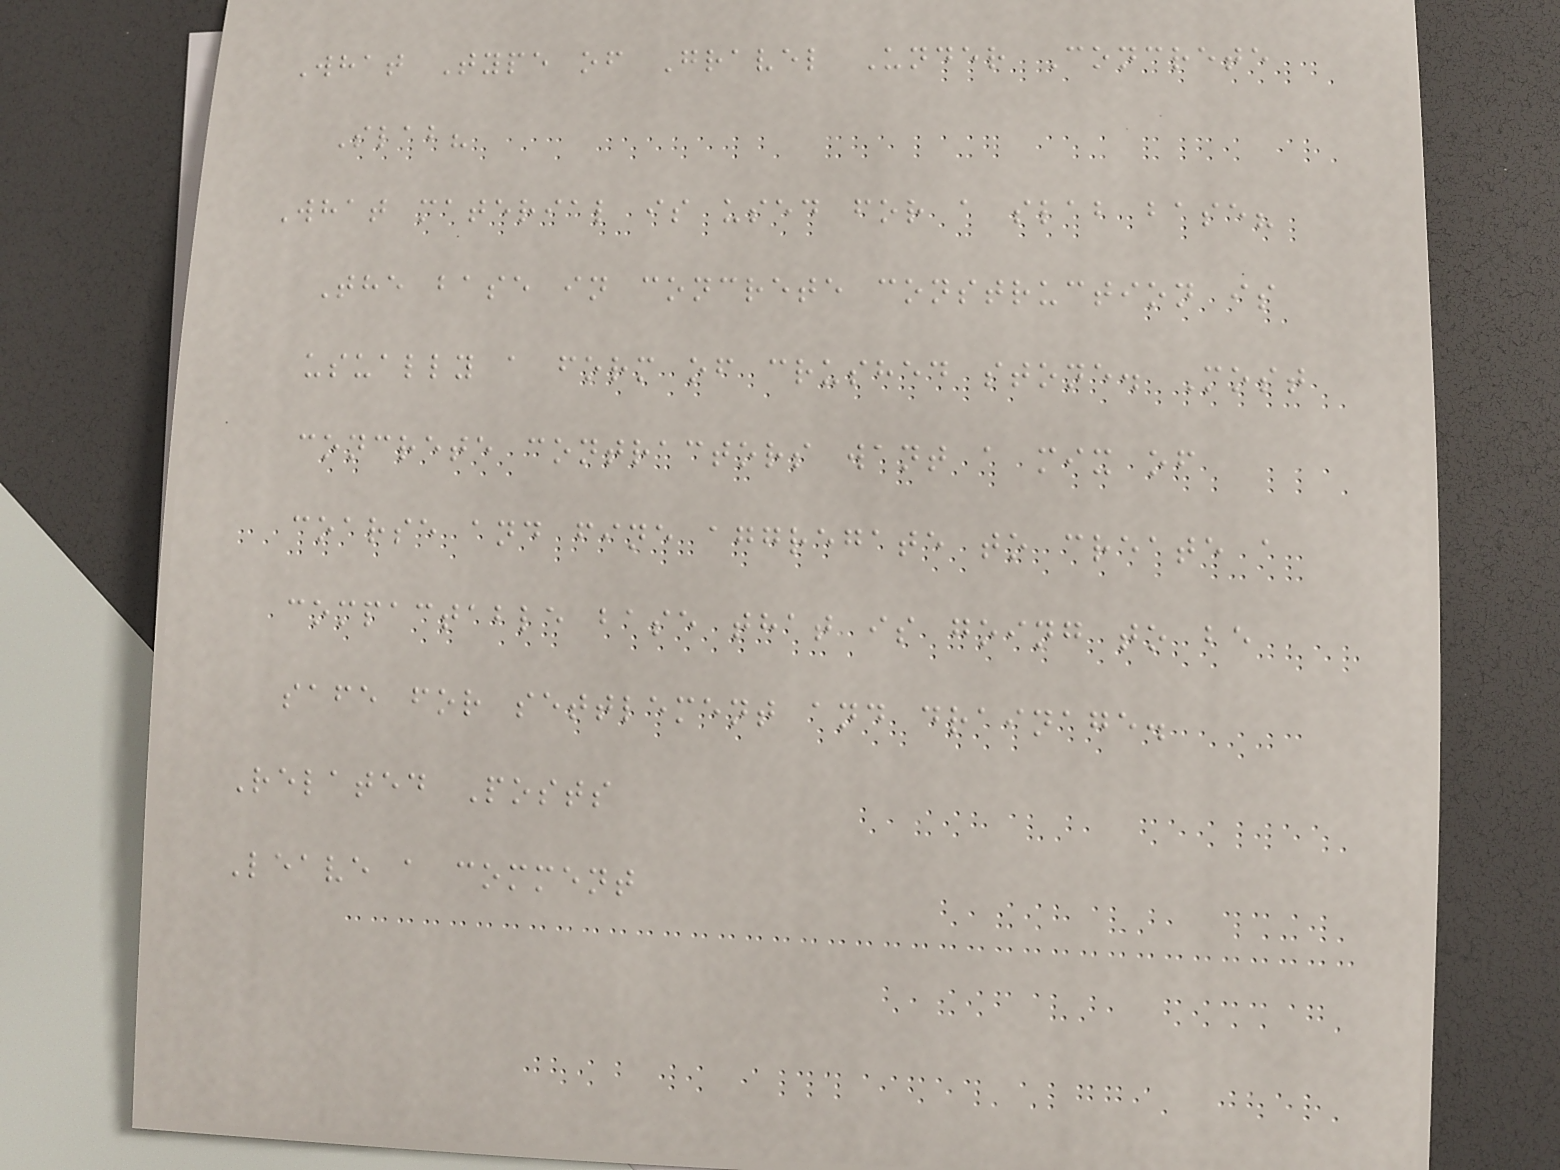What Type of Gravel Under Concrete
Slab?
What material is used for a slab base?
The base in concrete construction is
usually a form of crushed stone. Most
concrete contractors want a mix of
coarse and fine aggregate to create a
compactable base that is going to be
safe for settlement and drainage.
Related Posts
Leave a comment
